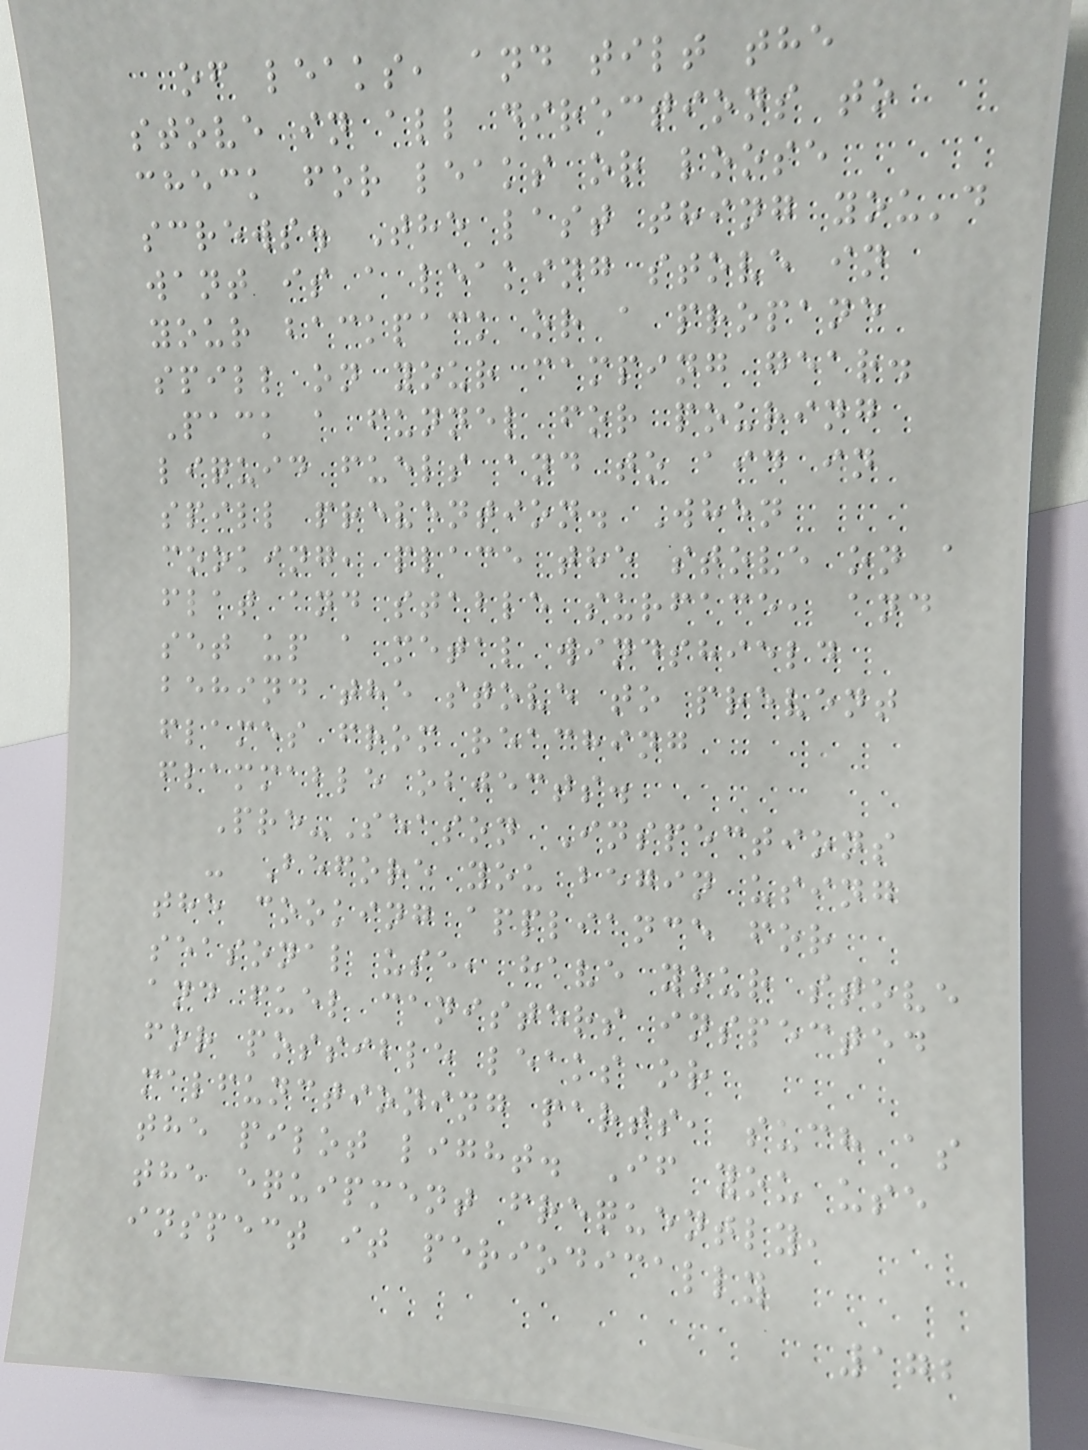of leaks, and tilt the
stove in all directions to
check for leaks or loose
screws. The last thing you'd
want is a leaking stove in
your backpack or a propane
spill on your camping gear.
Pack a funnel for pouring
liquid fuels and to aid in
spill prevention. When
cooking, place the stove on a
flat and stable surface, and
set up a metal windshield
behind the stove to prevent
flames from reaching
flammable objects.
Pre-Season Inspections
- Before you begin using
the cooking appliance for
seasonal use, have your stove
and fuel canisters inspected
for possible leaks or
malfunctioning parts, such as
the pilot light. If you use
the equipment frequently,
inspect it periodically
172
